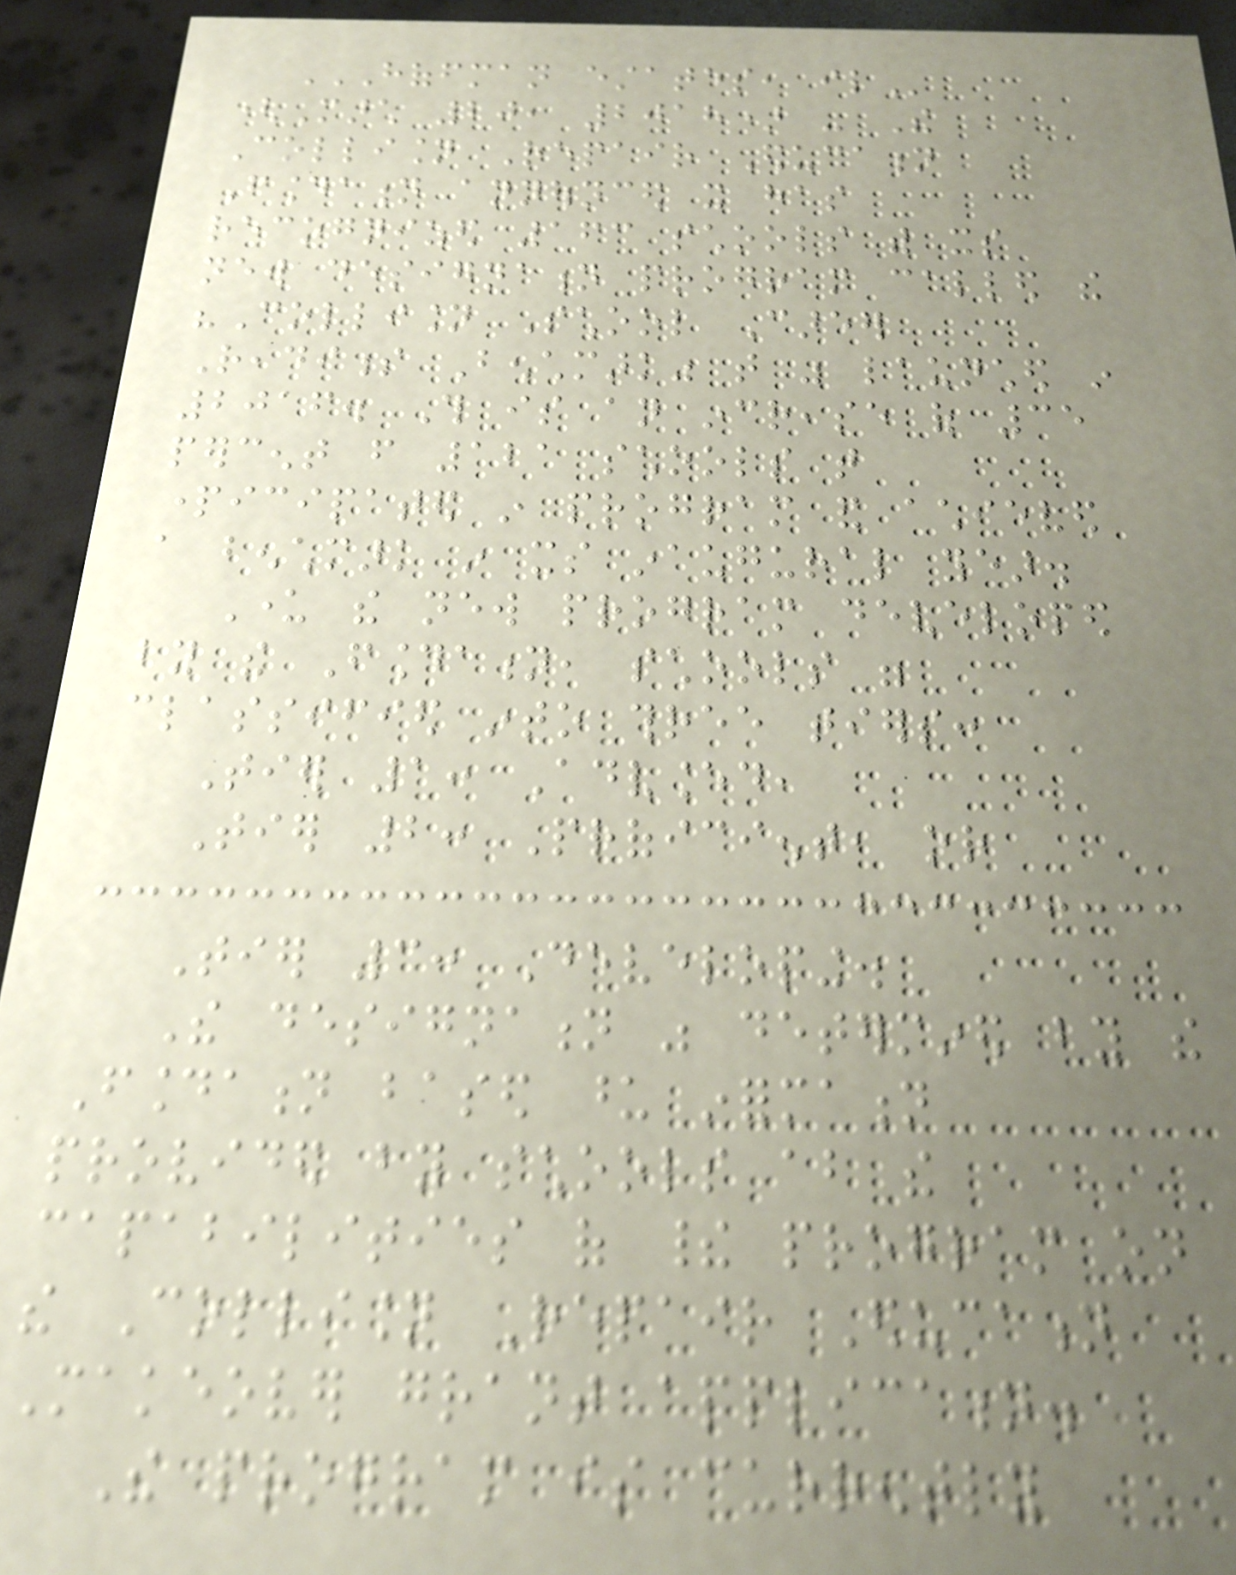HOFFMAN ESTATES, IL
(March 20, 2018) - The
Collision Repair Education
Foundation announced it has
recognized 163 schools with its
new designation program called the
"Collision School Career
Readiness Benchmark" that was launched in
2016. This is an increase of 35
percent from 121 schools that
participated in program and achieved
a benchmark in its inaugural year.
Under the new program developed
by the Foundation, schools were
classified into three tiers:
Tier 1: Advanced,
Tier 2: Proficient, or
Tier 3: Developing.
The designation was determined by the
Foundation based upon information
provided by schools about the
capabilities of their program on
the Collision Repair Education
Makeover grant application.
The program is currently
